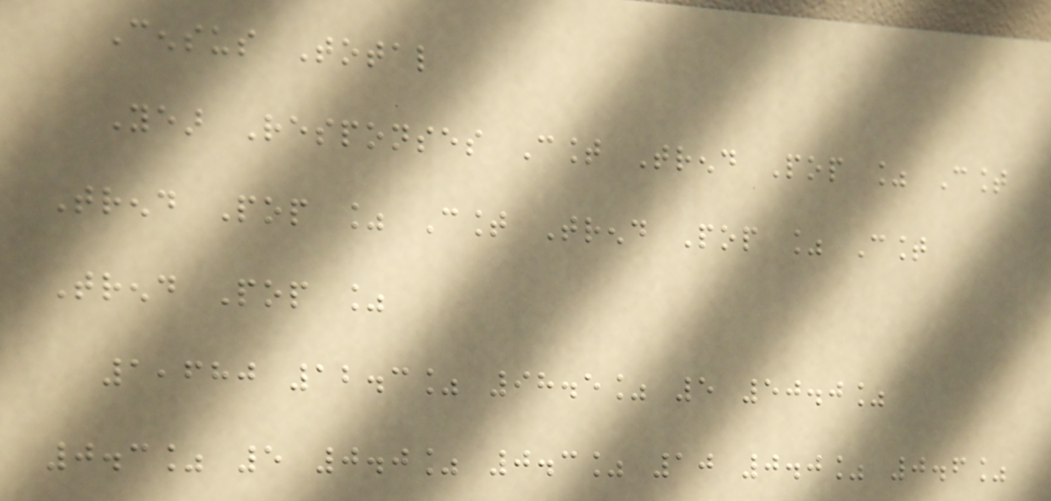Census Total
Year Responses Count Trend Pop % Count
Trend Pop % Count Trend Pop % Count
Trend Pop %
1,680 12.3% 98.5% 5 50.0%
0.3% 5 0.0% 0.3% 10 0.0% 0.6%
